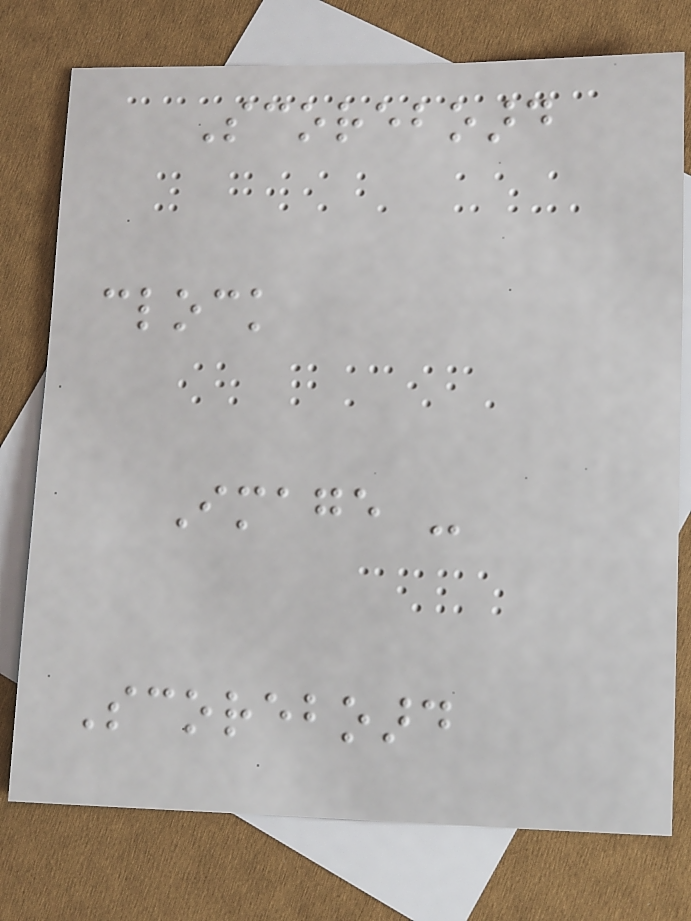Scoreboard
clock
Image -
Scoreboard
